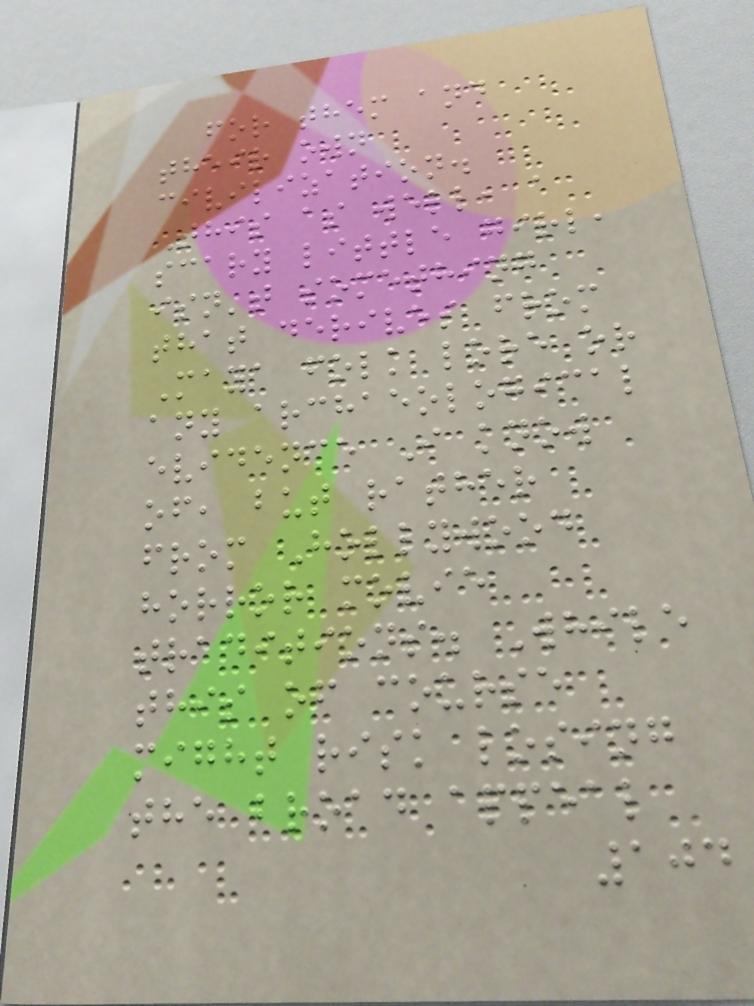for them and
their own
civilization.
This as well, a
scary little girl,
isn't something
that derives from
Maya folk lore or
any archaeological
evidence I know
of, but rather
from Hollywood
horror movie
traditions. While
this of course
might risk losing
the broad appeal
104
